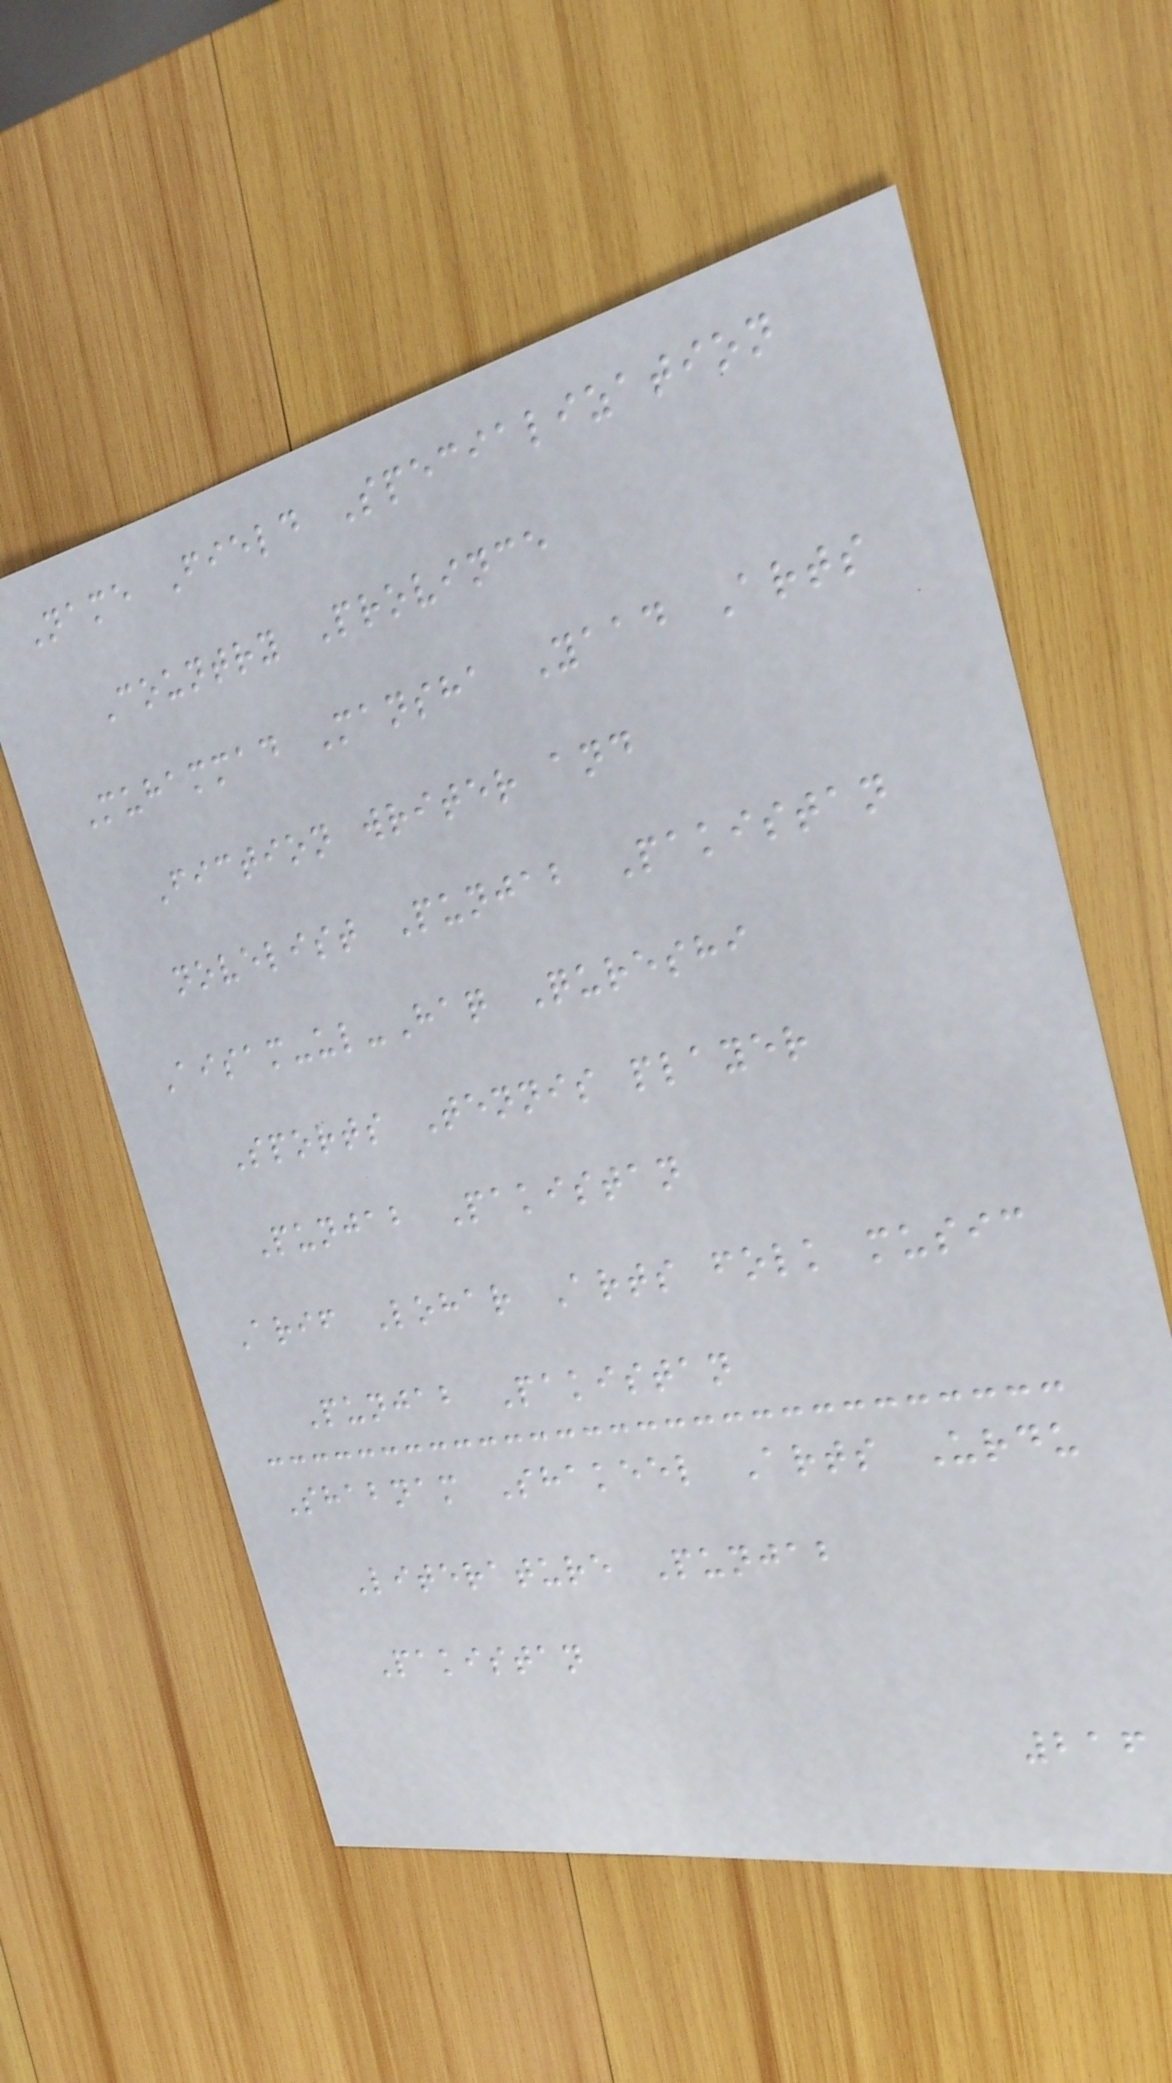Name Field Specialization
Country Province
Muhammad Mansha Yaad Arts
Fiction writer and
novelist Punjab Pakistan
Aisam-ul-Haq Qureshi
Sports Tennis player
Punjab Pakistan
Arif Lohar Arts folk music
Punjab Pakistan
Shabnam Shakeel Arts Urdu
Literature Punjab
Pakistan
216
